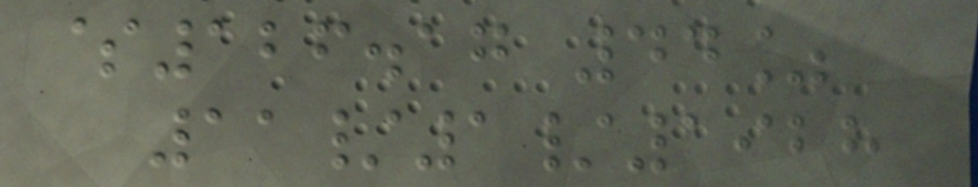$126.17 44%
11/1/1928
